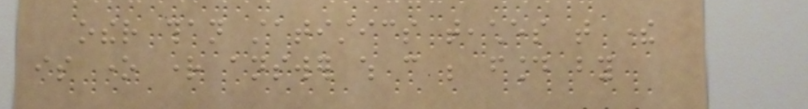other than statistics teaches that there
is one right answer which can be found by
